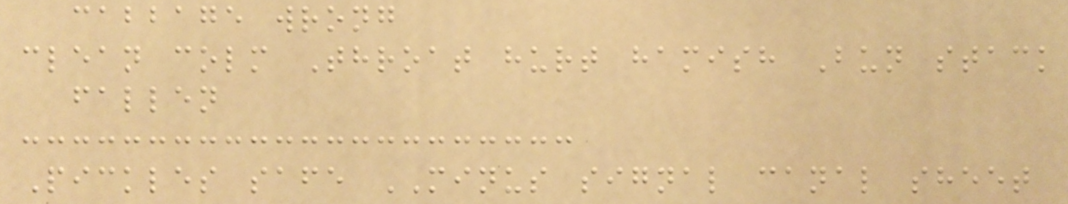cabbage wrong
clean colm Throat hurt hamish Bun stack
fallen
Pickles safe MINUS signal canal sheet
